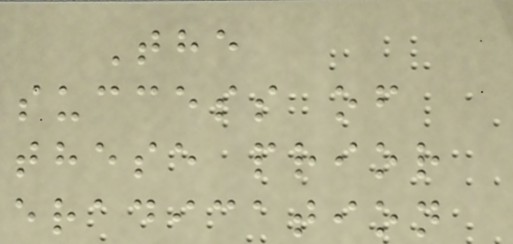The
success of
these prior
eradication
